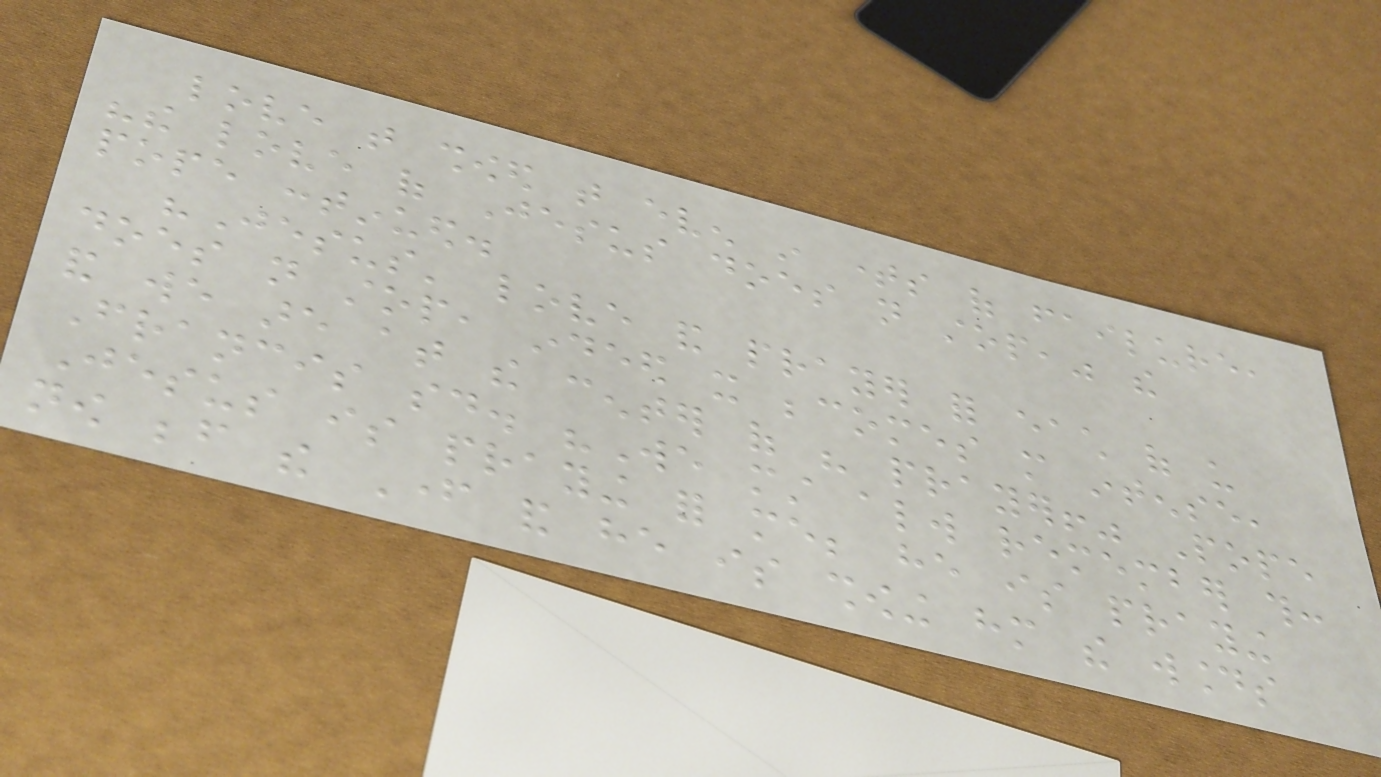love that showed that even in times of failure,
"the love of Jesus does not stop," the
pope continued.
"Jesus' love and prayer for each of us
does not stop, indeed it becomes more intense,
and we are at the center of his prayer!" Pope
Francis said. "We must always remember this:
Jesus is praying for me; he is praying
now before the Father and he is showing him the wounds
